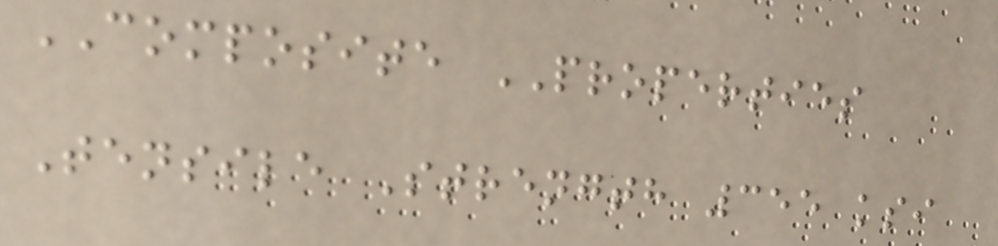COMPOSITE PROPERTIES
Tensile Strength 355 ksi
